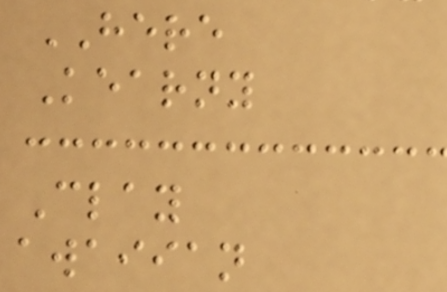HERE
Kearny
Clay
awaiian
